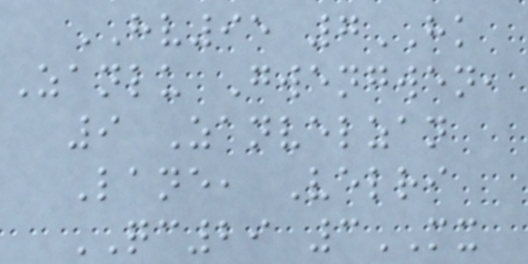HV95 7HK
Zanlu Gwengwen,
9 Zanvelzan
Lane, Velri
QC29 3MX
